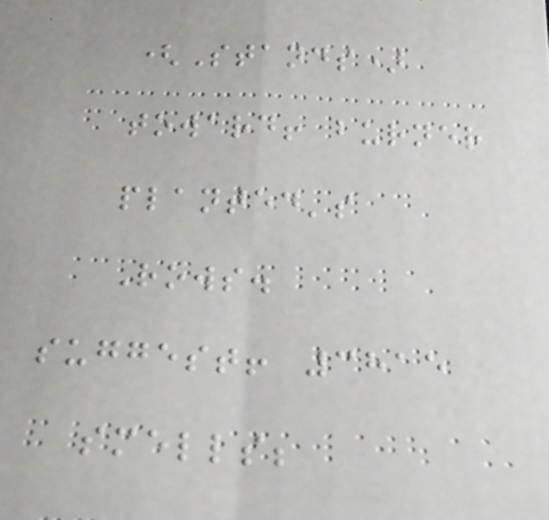(Stands)
toward! burner
planted's
Rows.
suggest! 3815
smells;
